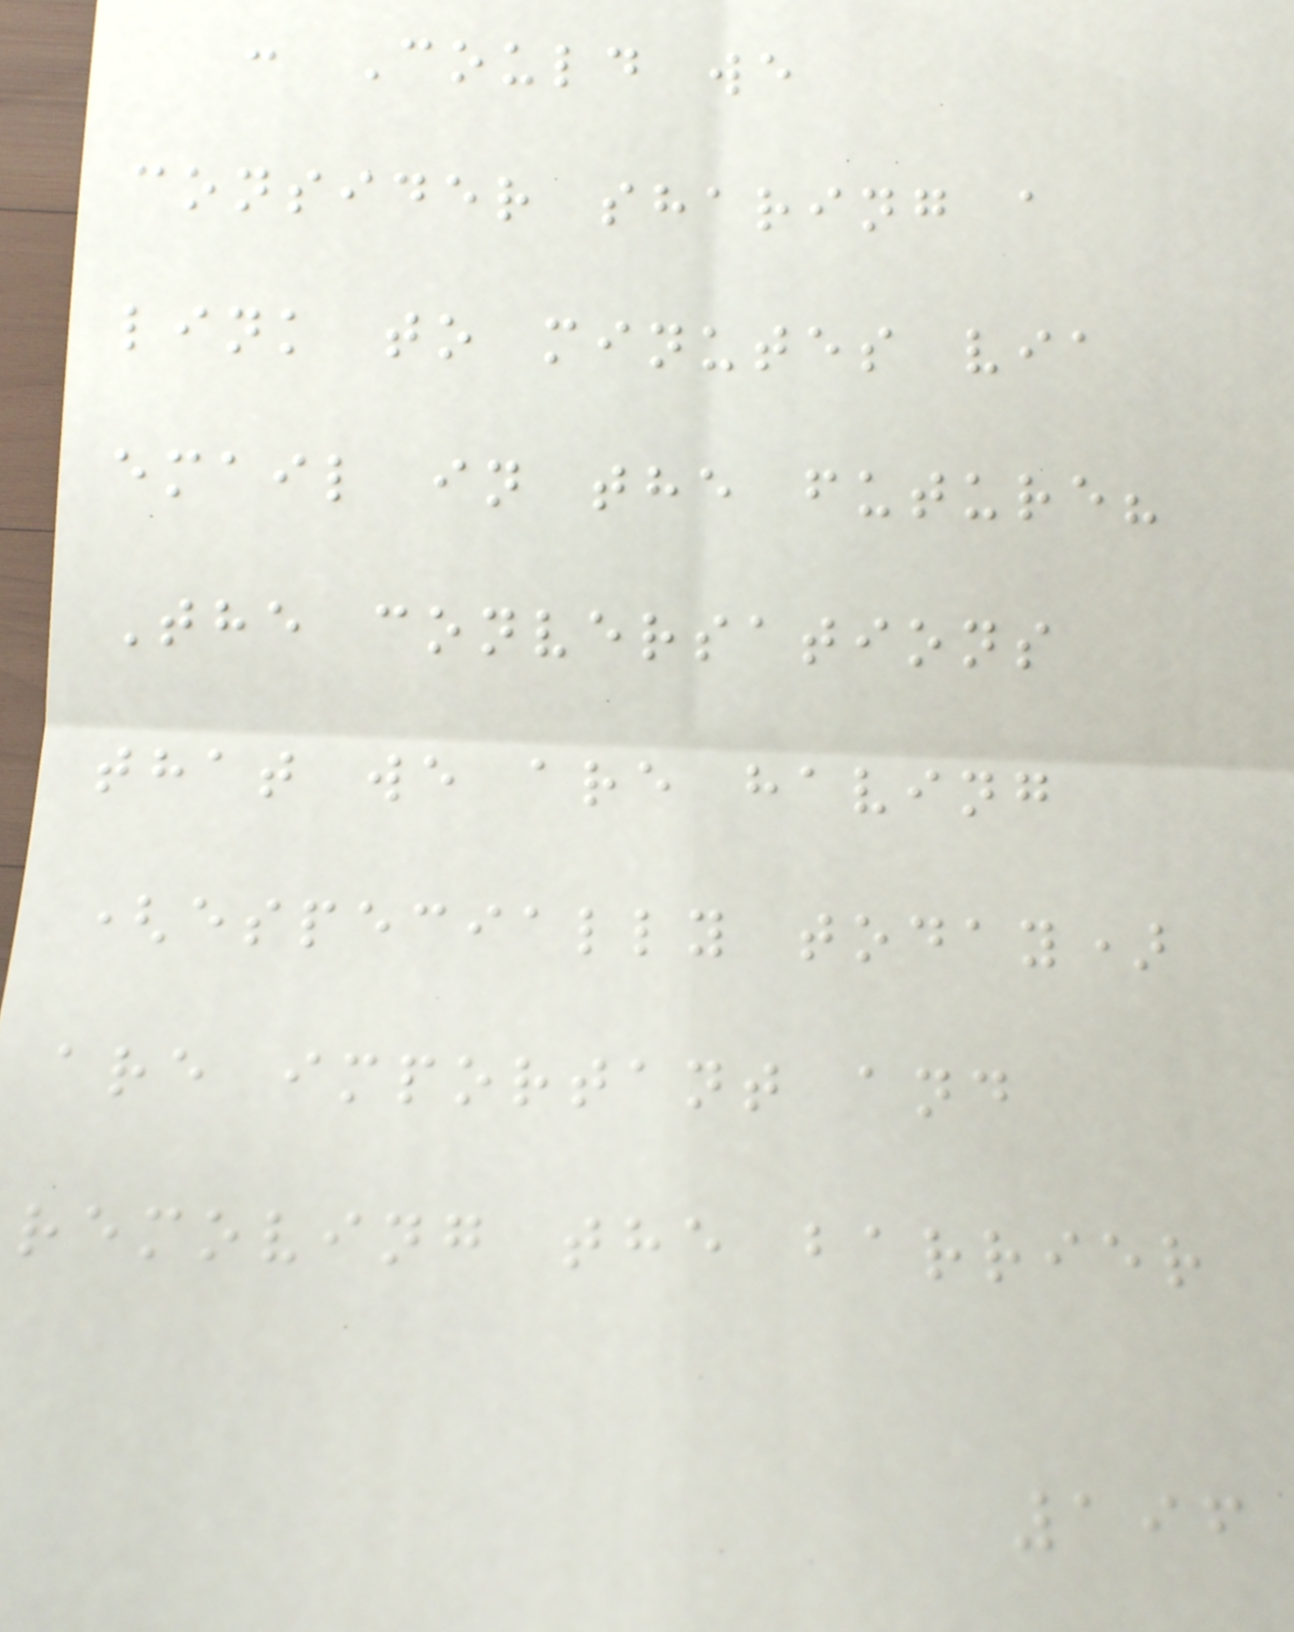: Could we
consider sharing a
link to minutes via
email in the future?
The conversations
that we are having
(especially today)
are important and
removing the barrier
196
